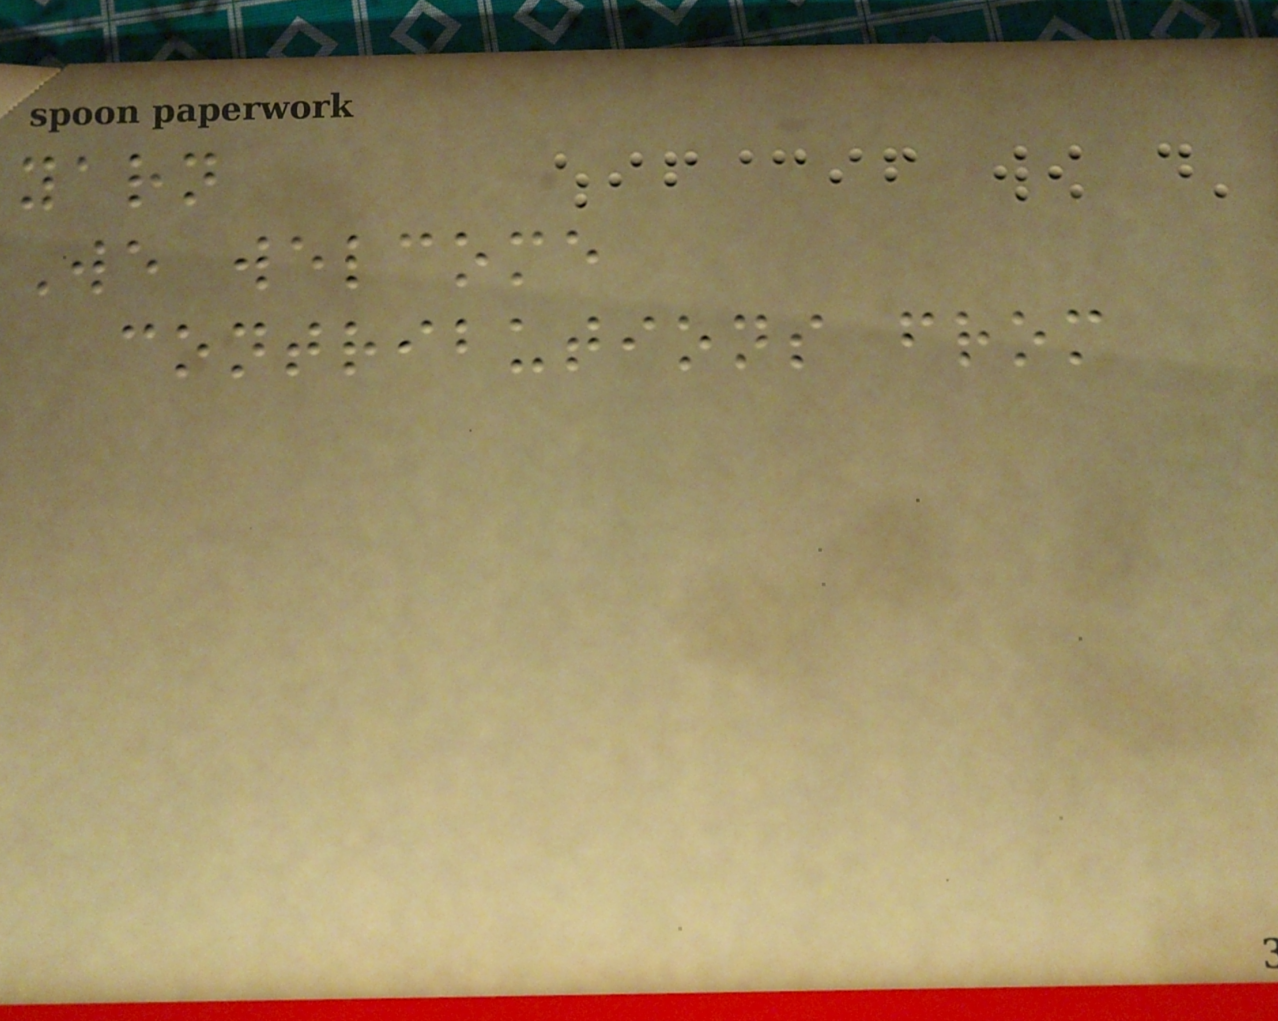yarn
We welcome
contributions from
